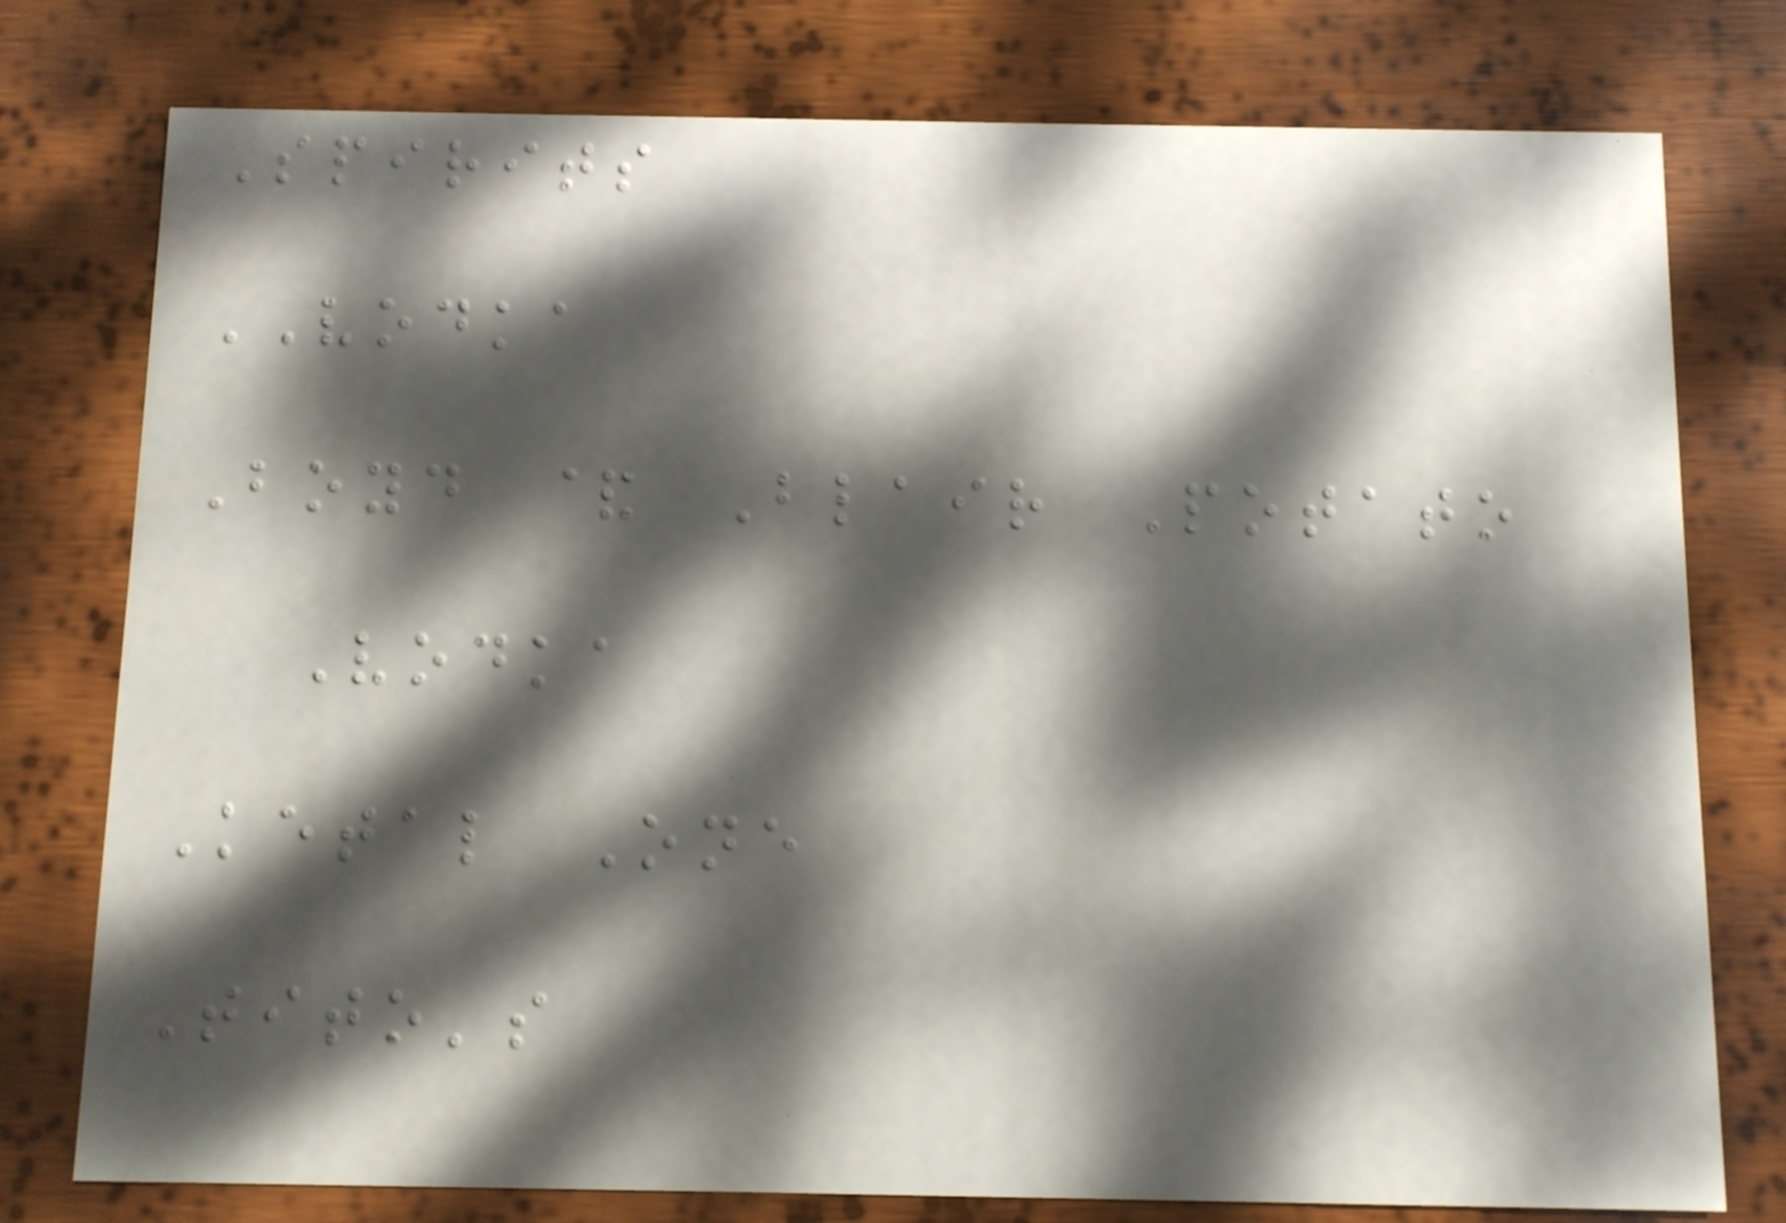Spirits
VODKA
Boyd & Blair Potato
Vodka
Ketal One
Tito's
